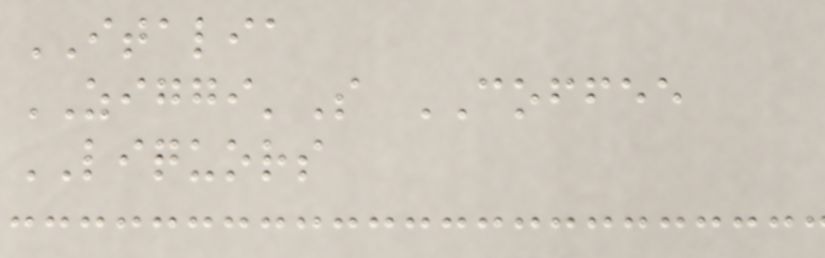ITALIA
ZIGGI'S COFFEE
LIQUORS
